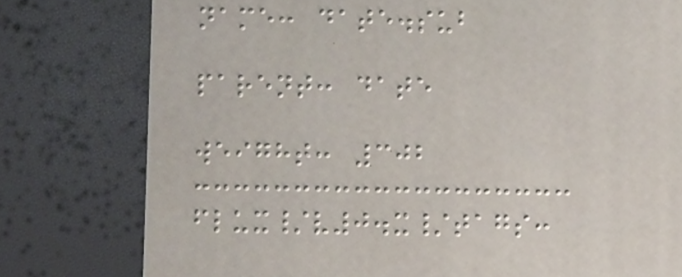name: date.sub
parent: date
weight: 302
flux/v0.x/tags:
